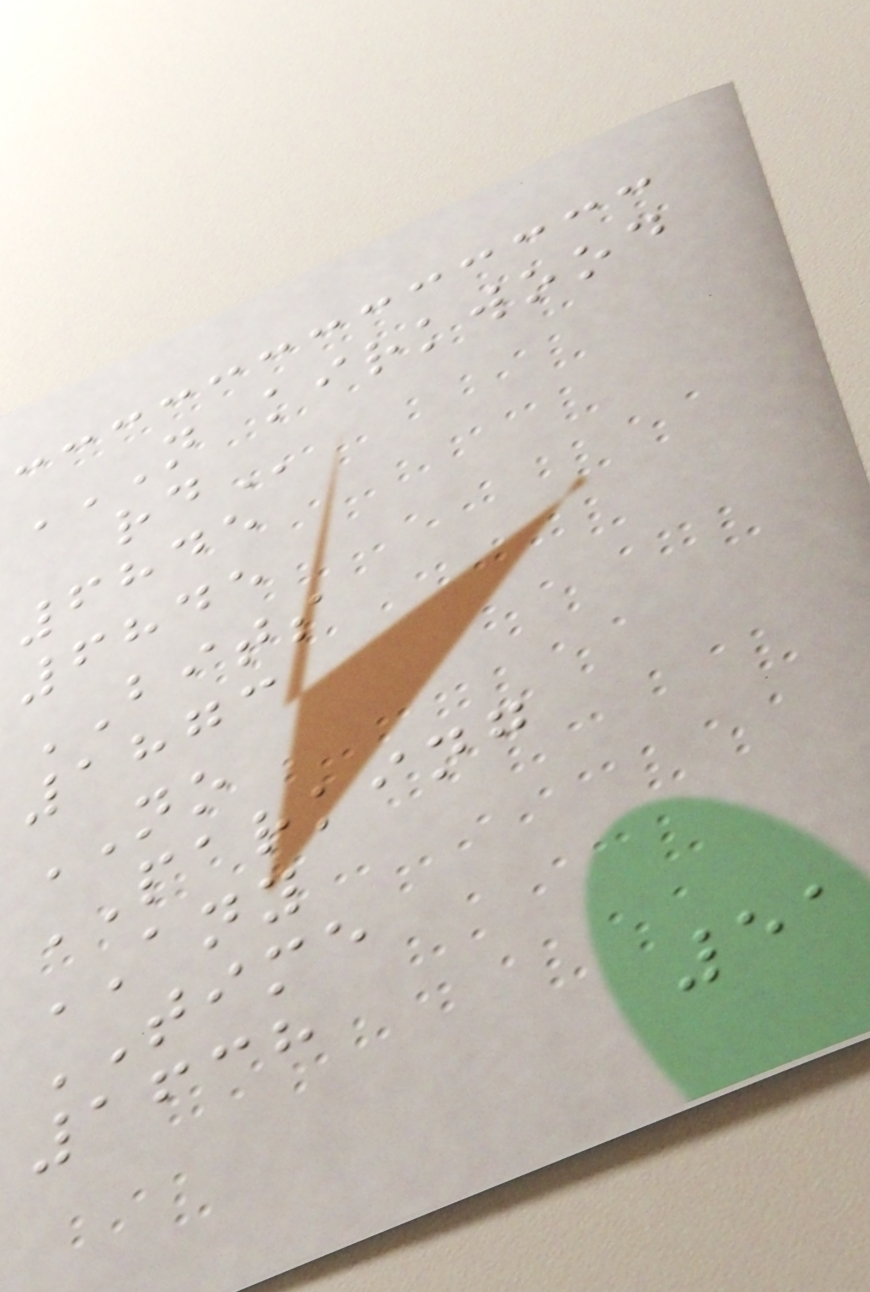N KIRKWOOD
RD
6845
6845
BITS
1873
NO
PARKING
ANY
TIME
1638
51
